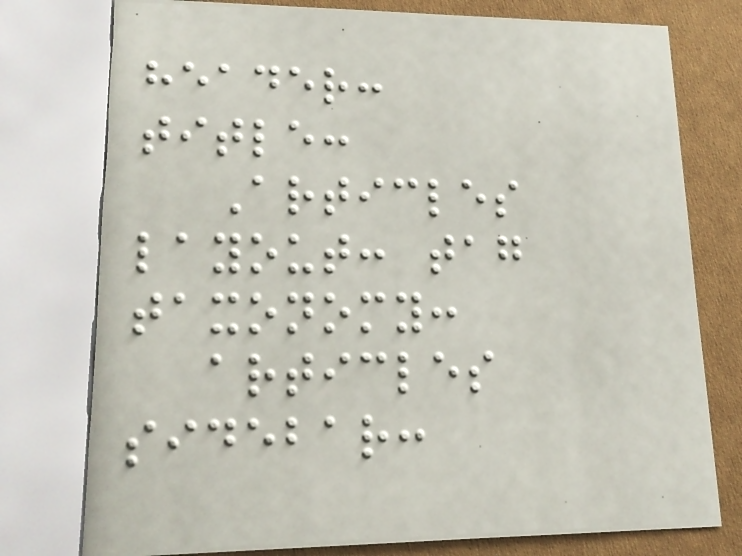header:
title:
Articles
layout: tag
taxonomy:
articles
sidebar:
